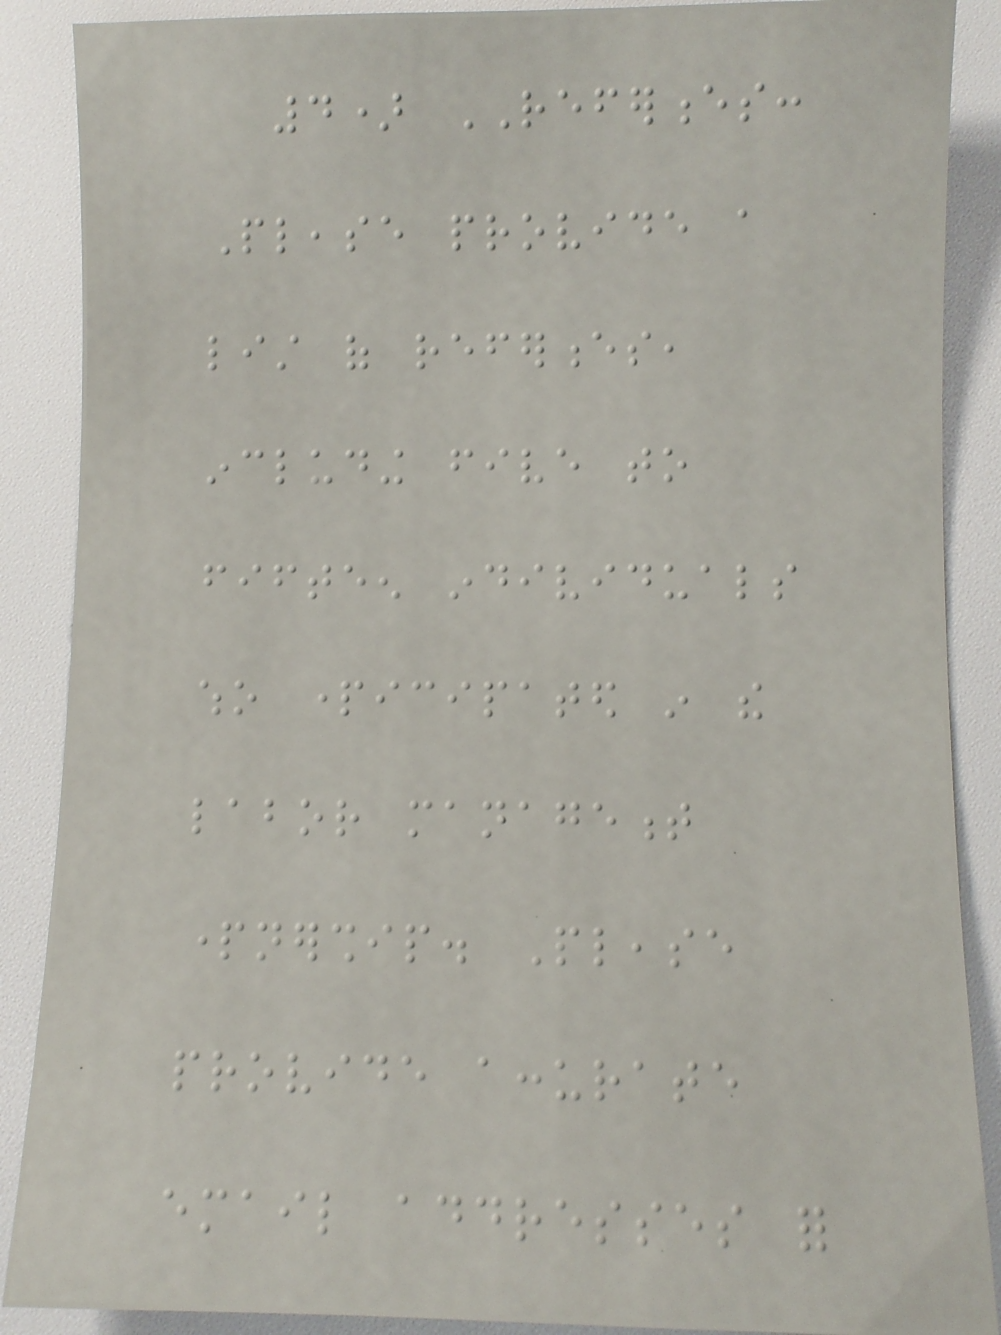4) REFERENCES:
Please provide a
list of references,
including five to
fifteen individuals
who participated in the
labor management
partnership. Please
provide accurate
email addresses for
